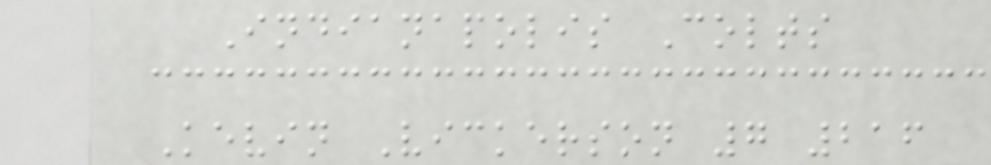Indianapolis Colts
Kevin Vickerson 7 216
